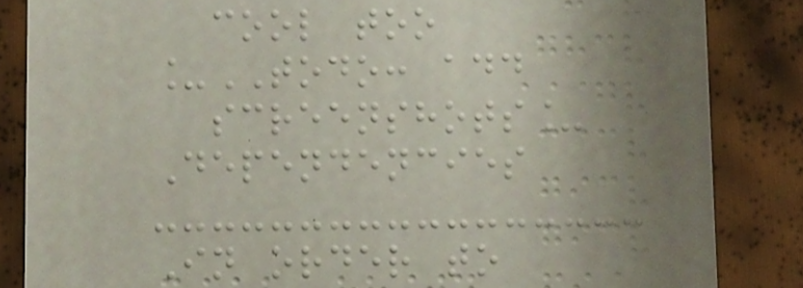cool too
_TODO: add
screenshots_
Dependencies
In order to
